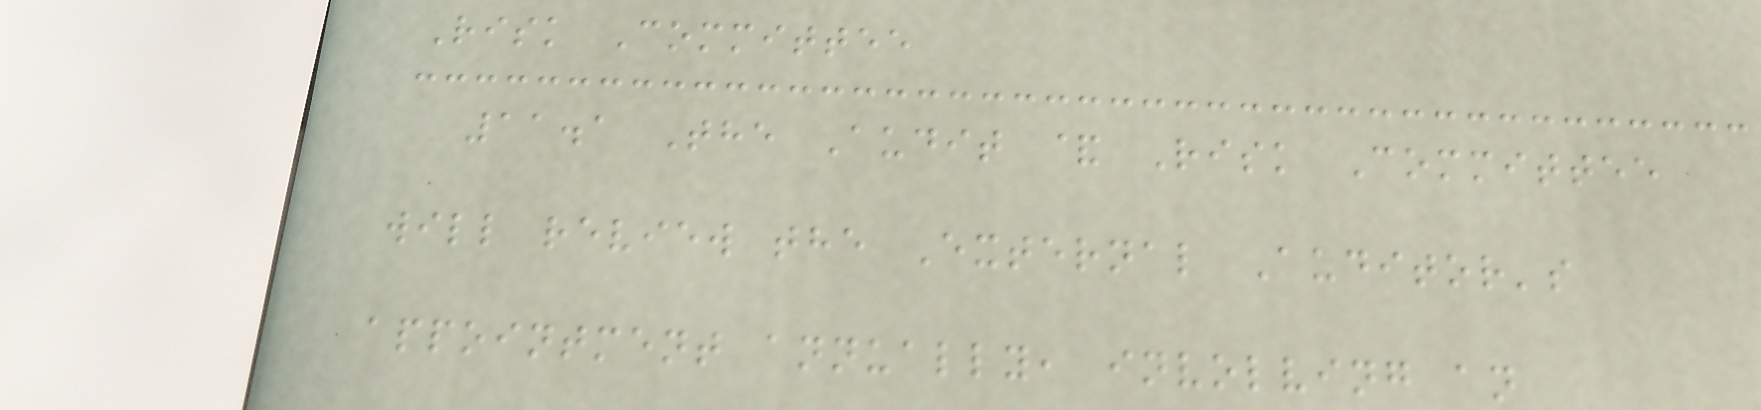Risk Committee
11.1 The Audit & Risk Committee
will review the External Auditor's
appointment annually, involving an
